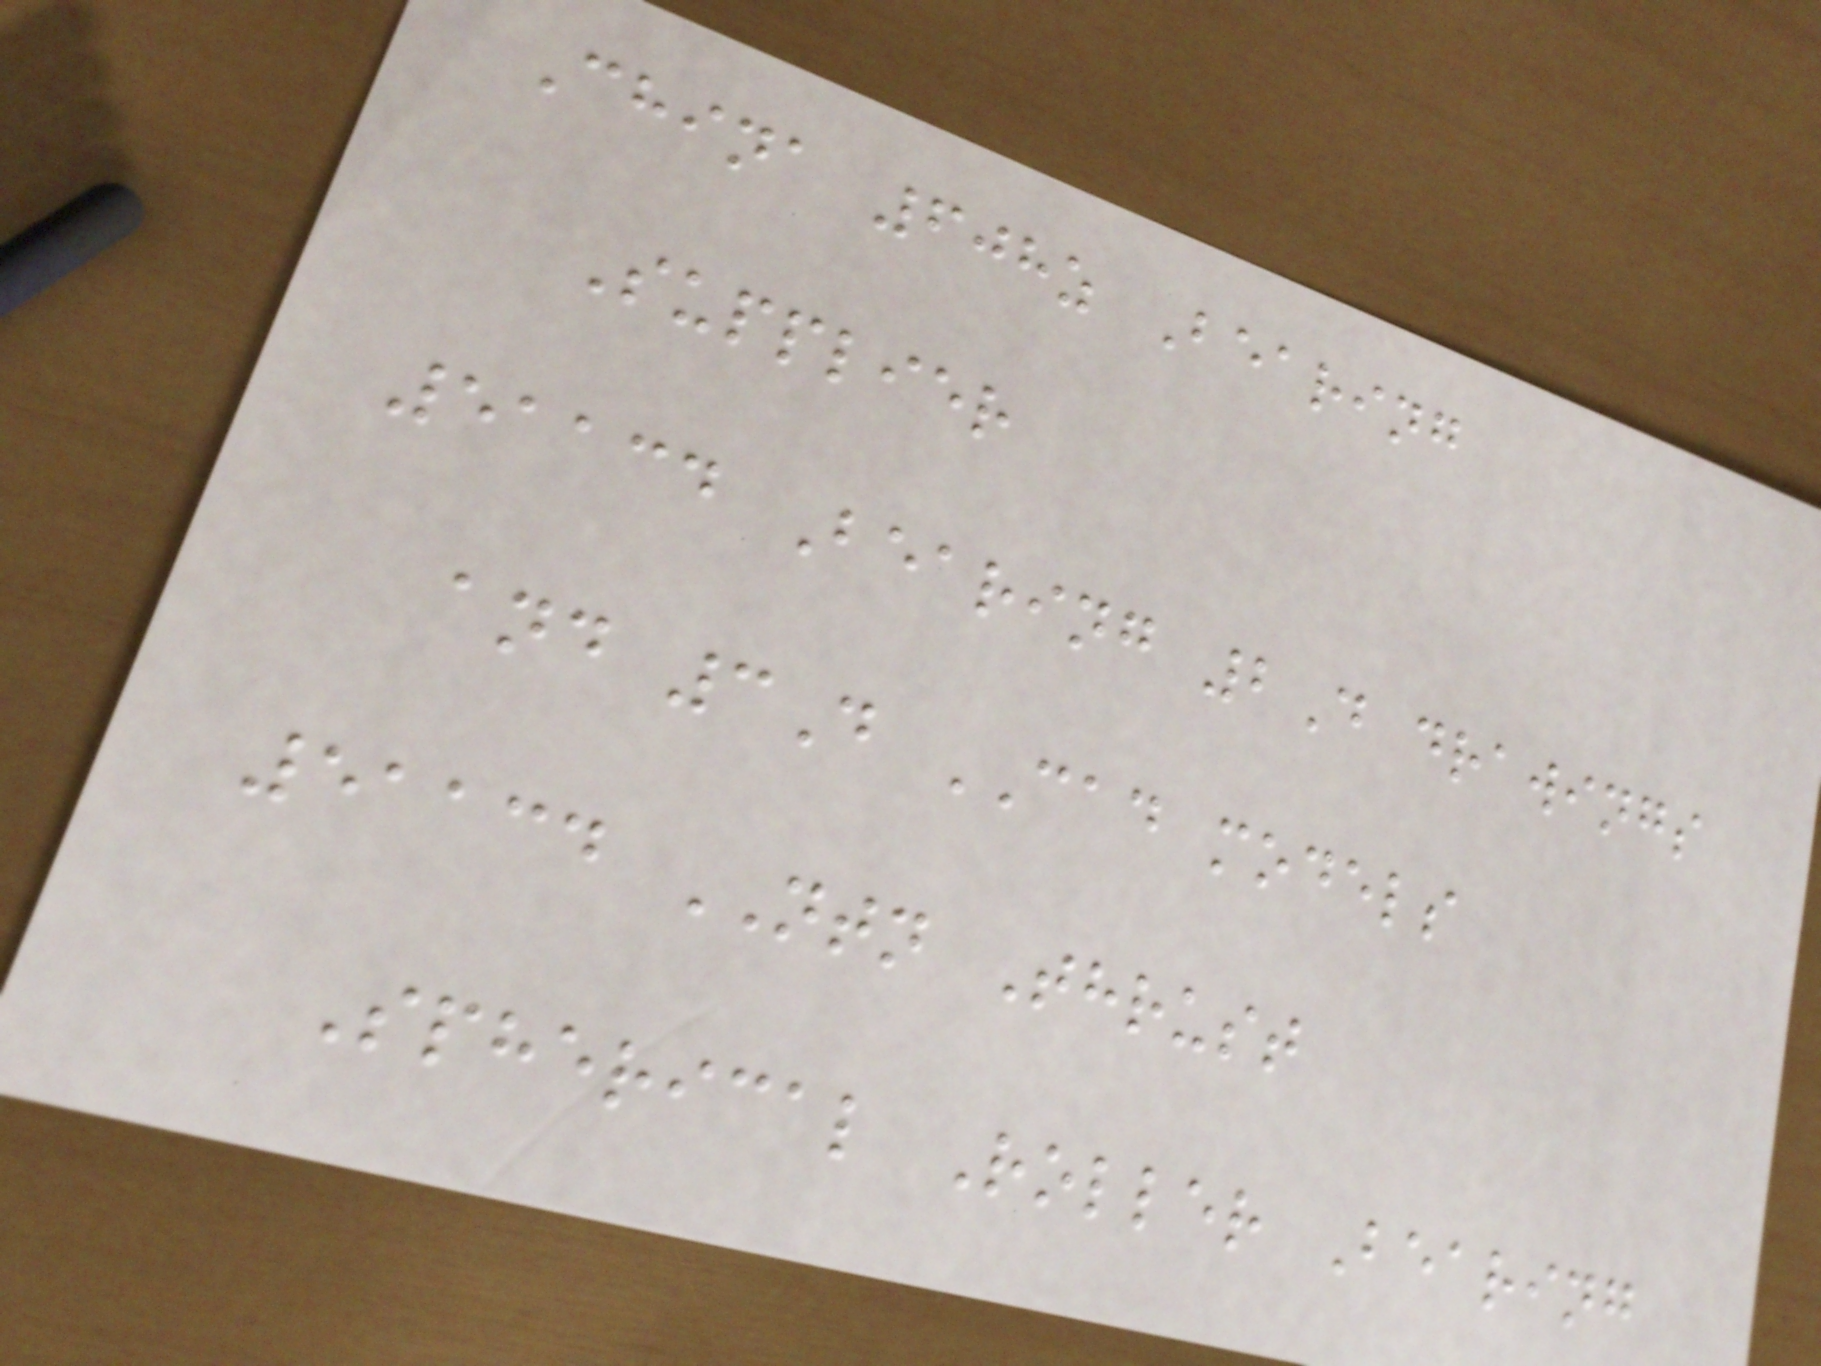China 608z Bearing
Supplier
51134 Bearing 2D drawings
and 3D CAD models
51134 NTN Thrust
Spherical Roller Bearing
